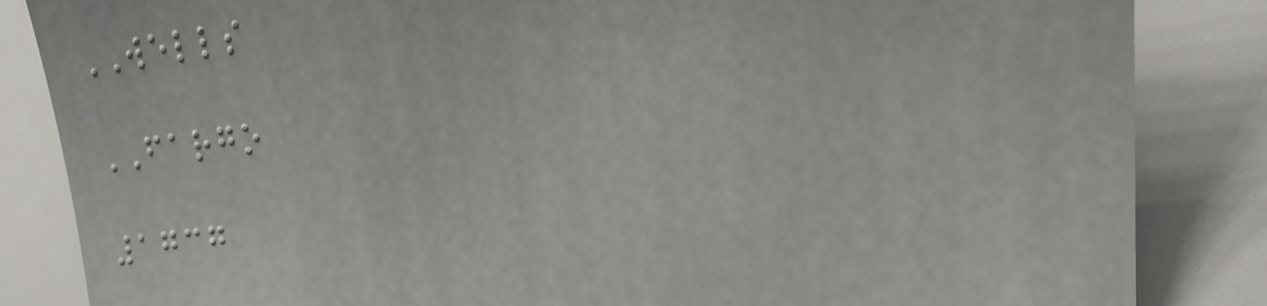WELLS
FARGO
1737
